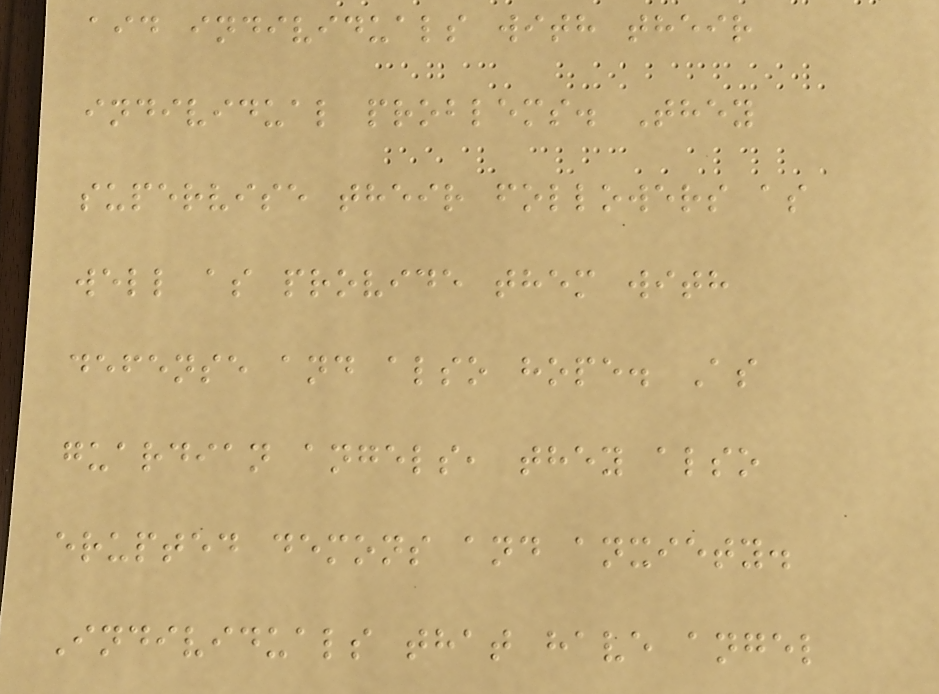aid individuals with their
individual problems. They
supervise their followers as
well as provide them with
defense and also hope. As
guardian angels, they also
erupted demons and anxiety.
Individuals that have angel
